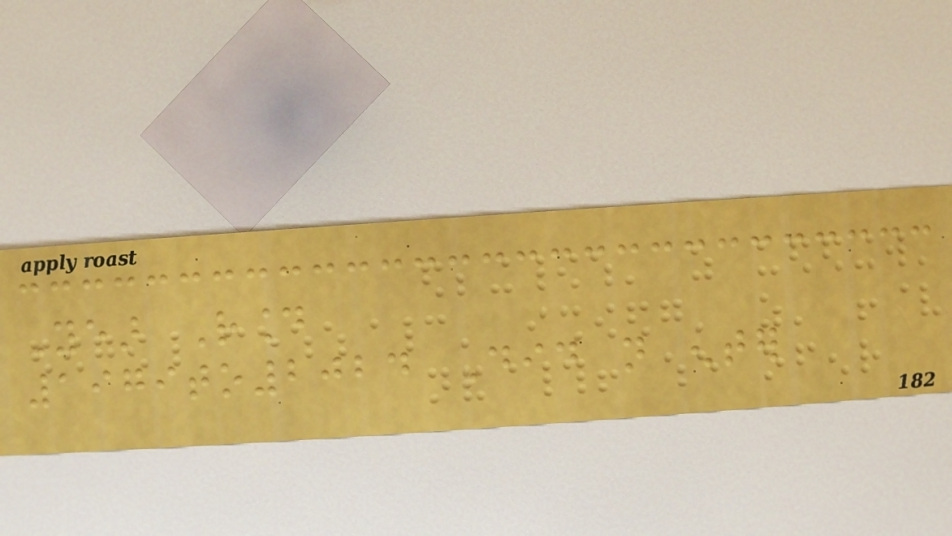Year Round
1979to2024 Did not enter
